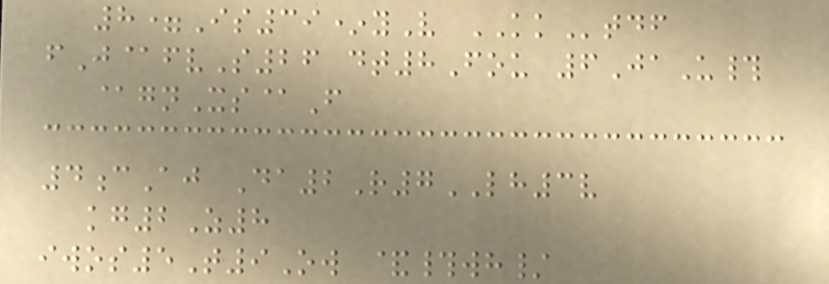8=Is39*yV KKtdf
fJ@fvS26 dt8Fou 6JaU#
@gnXs@F
4cAj Da2R7LH3v
kg2Z8
iwos5T9Ow &#wh/
